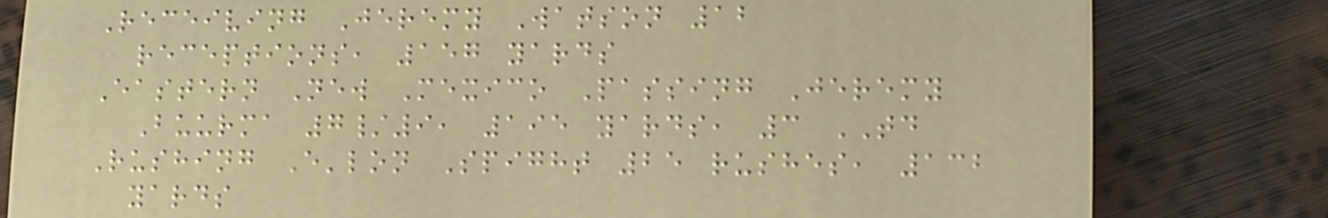Receiving Jeremy Watson 12
receptions, 157 yards
Eastern New Mexico Passing Jeremy
Buurma 7/9, 195 yards, 3 TD
Rushing E'lon Spight 25 rushes, 132
yards
